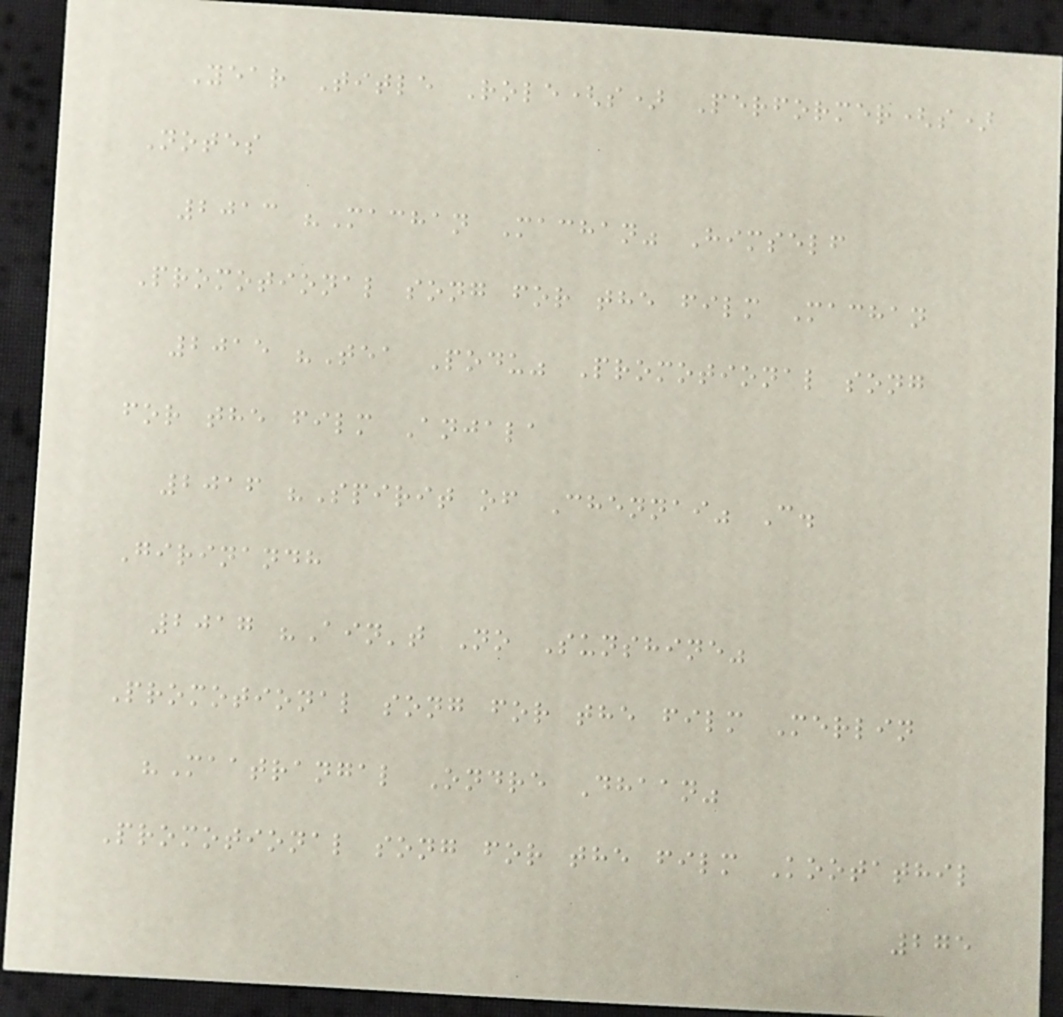Year Title Role(s) Performer(s)
Notes
2013 "Machan Machan" Himself
Promotional song for the film Machan
2015 "Tea Podu" Promotional song
for the film Anjala
2016 "Spirit of Chennai" C.
Girinandh
2017 "Ain't No Sunshine"
Promotional song for the film Merlin
"Maatrangal Ondre Dhaan"
Promotional song for the film Kootathil
275
